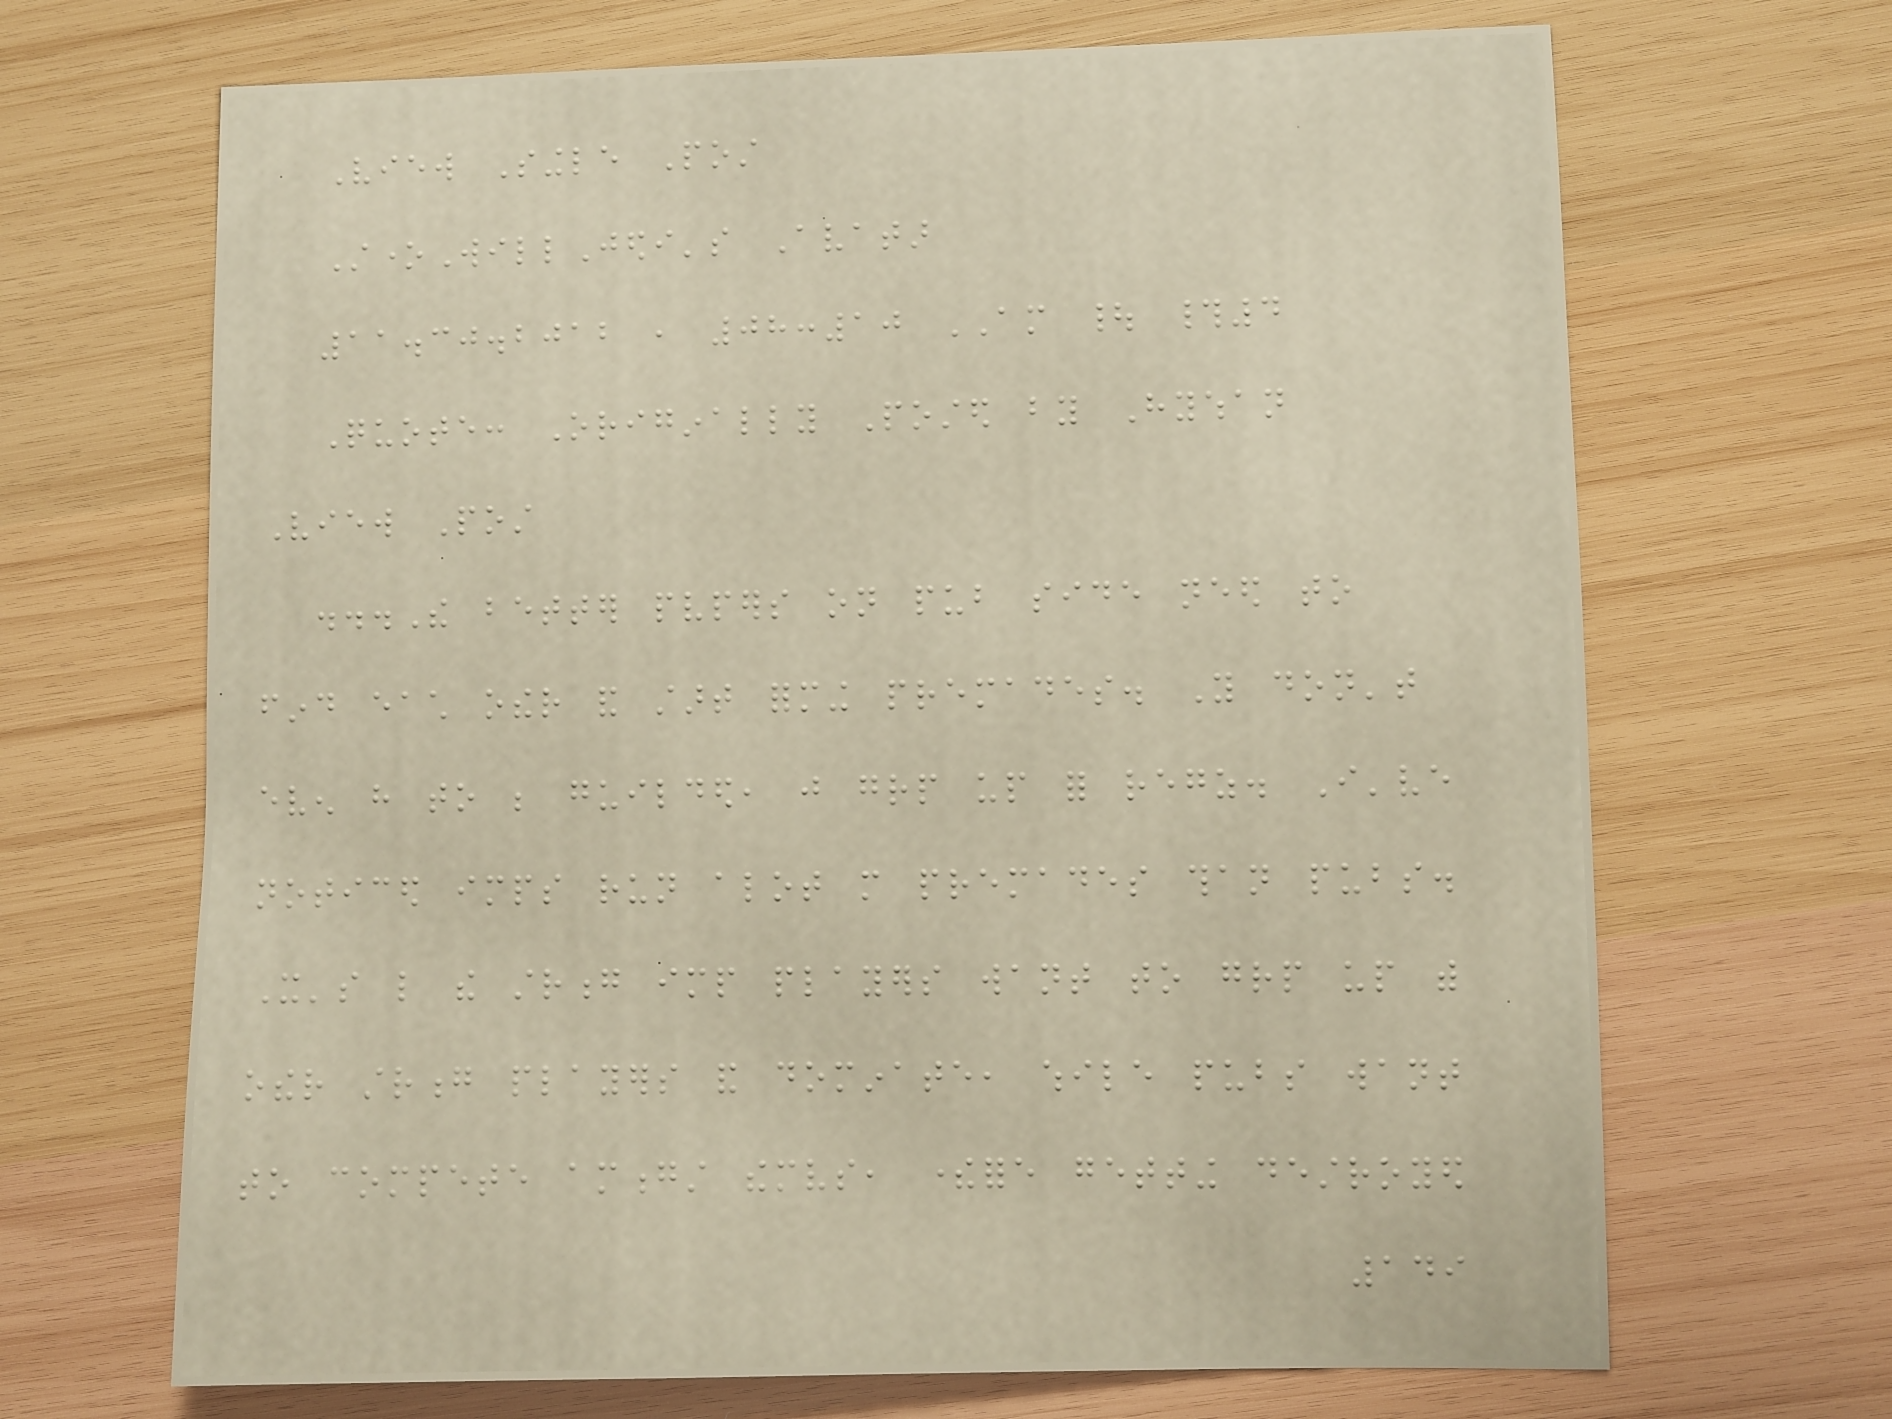View Single Post
StoneWillJedi's Avatar
11.30.2012 , 08:10 AM | #4
Quote: Originally Posted by Hywhan
View Post
...The better pvpers on pub side need to
find each other and start forming premades. You don't
even have to be guilded, just grp up for regz. I've
noticed imps run alot more premades than pubs.
It's like the strong imp players want to grp up with
other strong players and dominate, while pubs want
to compete amongst themselves, therefore getting destroyed
149
